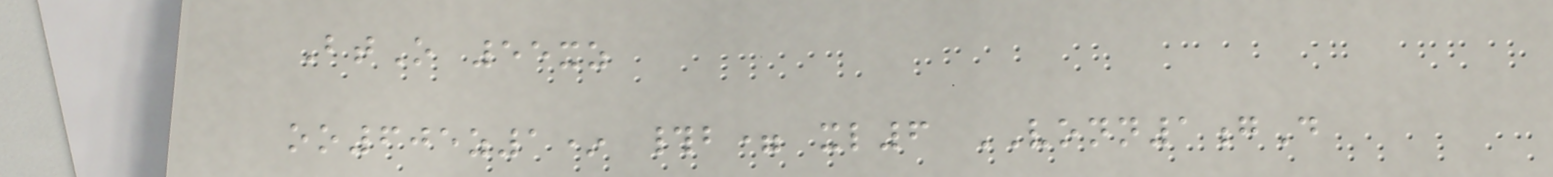BtO 55xz
oo605z1* #b= xl6 VONN1gD
